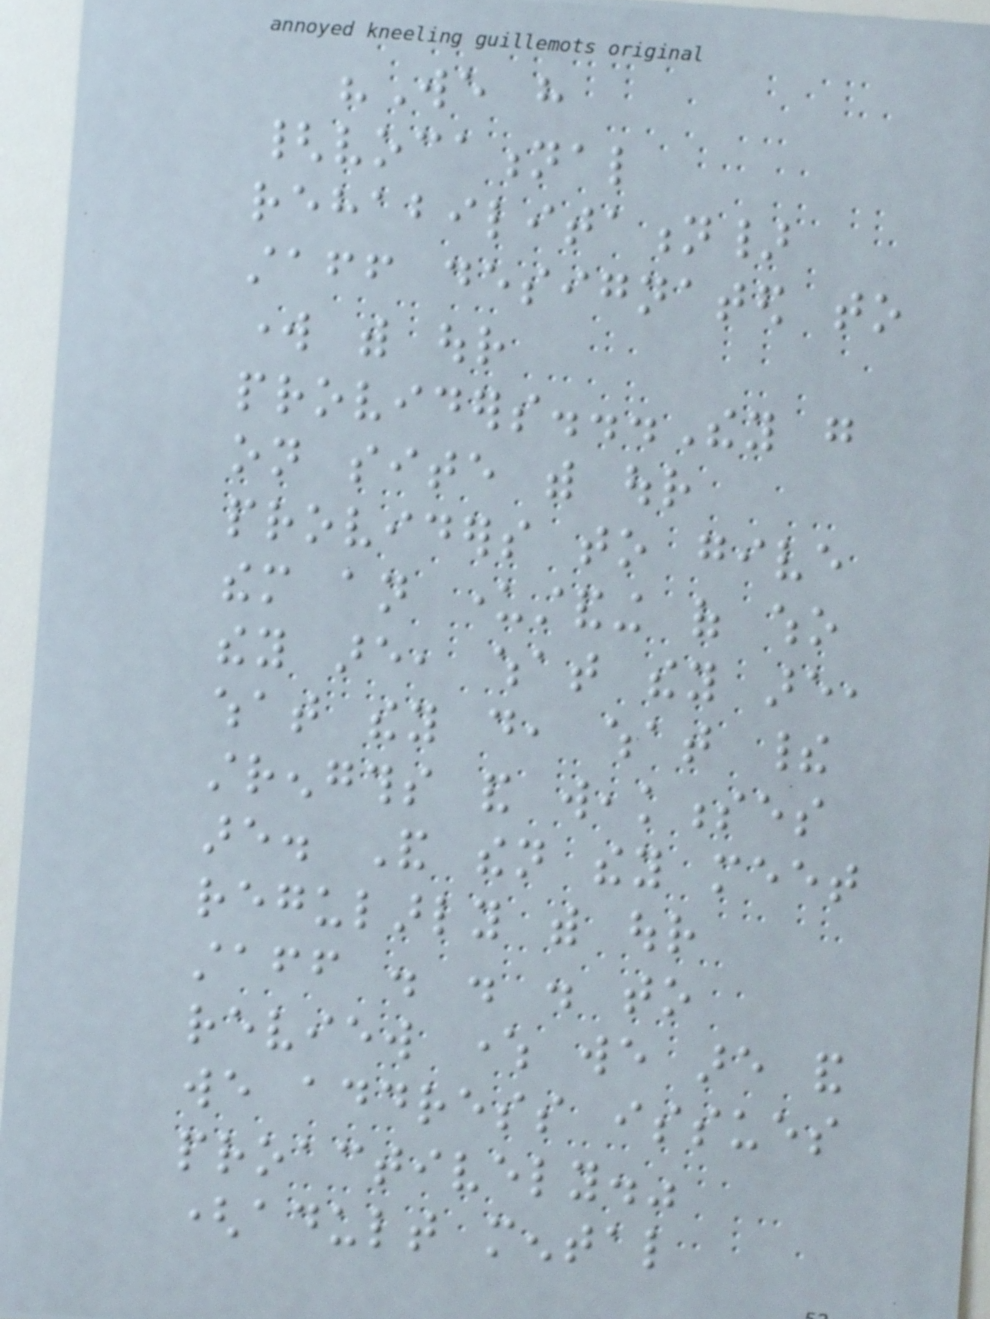"We have
{vocational
rehabilitation}
staff designated to
work with our
providers...They go
on site with our
providers to give
them an understanding of who
they are, what they are,
what they do, what their
strengths and weaknesses
are. And then they meet
regularly with our
staff . . . to
review where we are and
we address issues
proactively."
(adult mental
